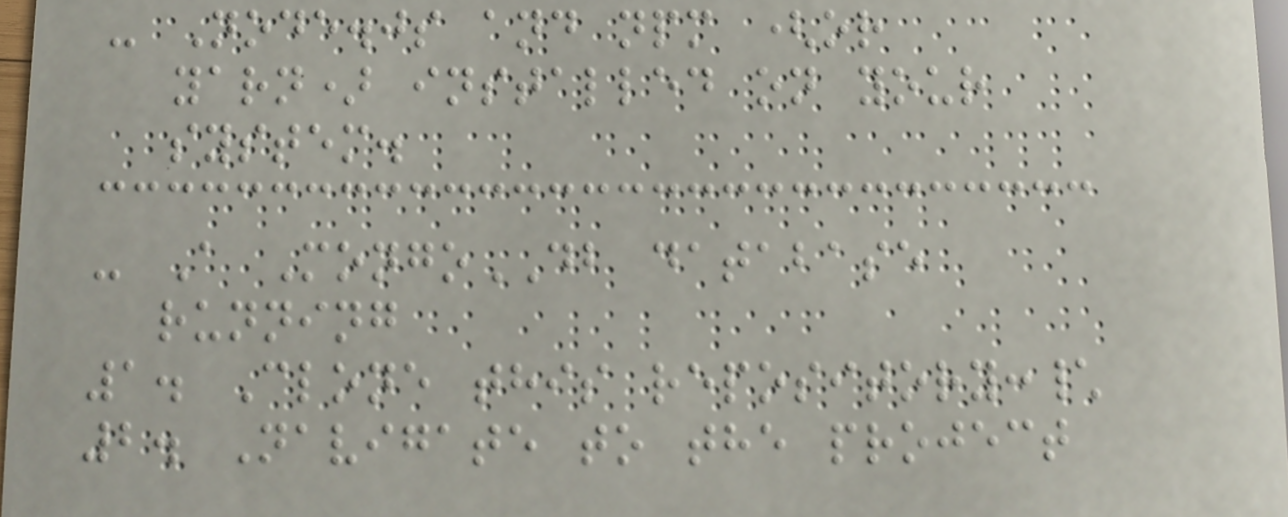- Node.js and npm (or
yarn) installed on your
system.
- A MongoDB database
running
1. Clone this repository:\
2. Navigate to the project
